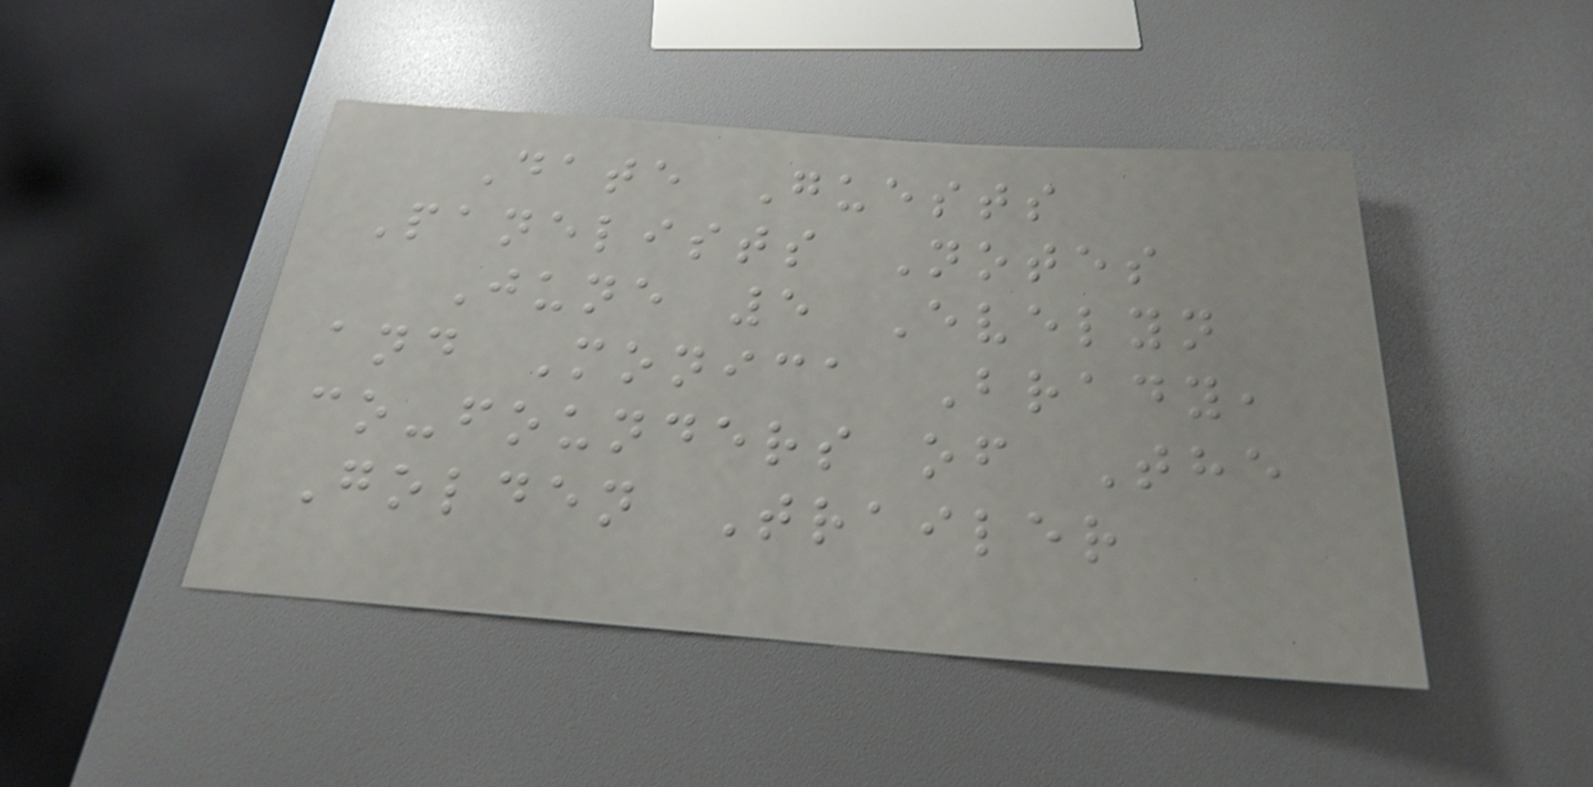Date Guests
Panelists Notes
June 5 Evelyn
and Monica Brady,
co-founders of The
Golden Trailer
